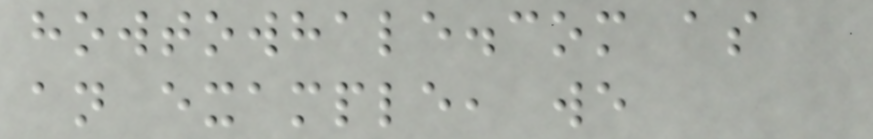howtowhale.com as
an example, we
